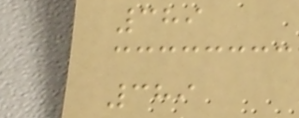389
389
